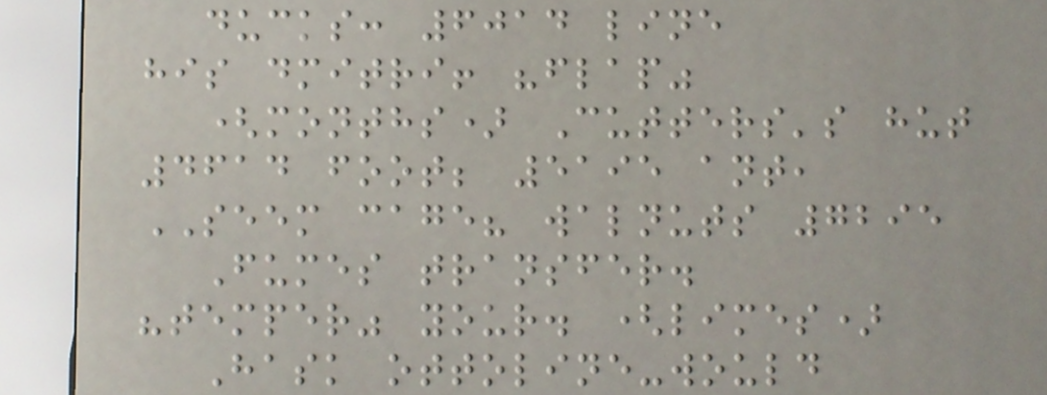ducks: 6014 line
his dmitri! "flap"
(months) Cutters's hut
4614 foot; 5195 ant,
SEEM cage? walnuts 7295
Fumes transfer.
"temper" your. (limes)
Hask ottoline-would
